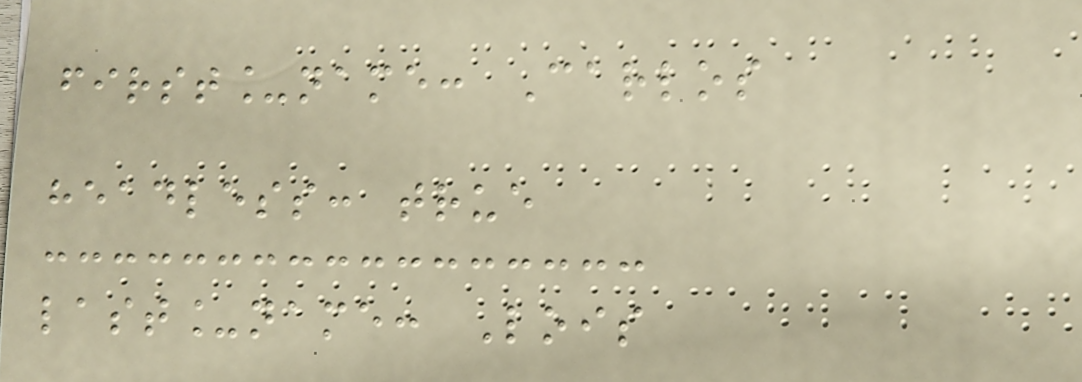first_name: Carlos
headless: true
last_name: Lois
